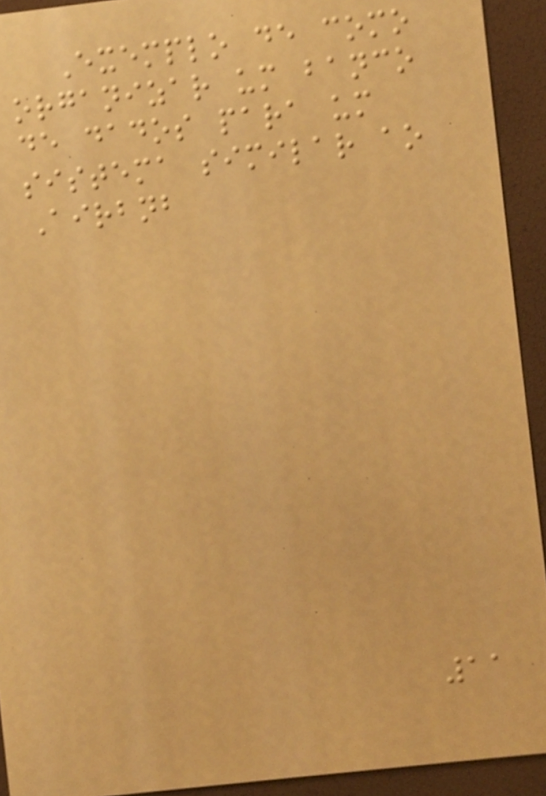Exemplo de como
organizar um banco
de dados para um
sistema similar ao
Airbnb
11
